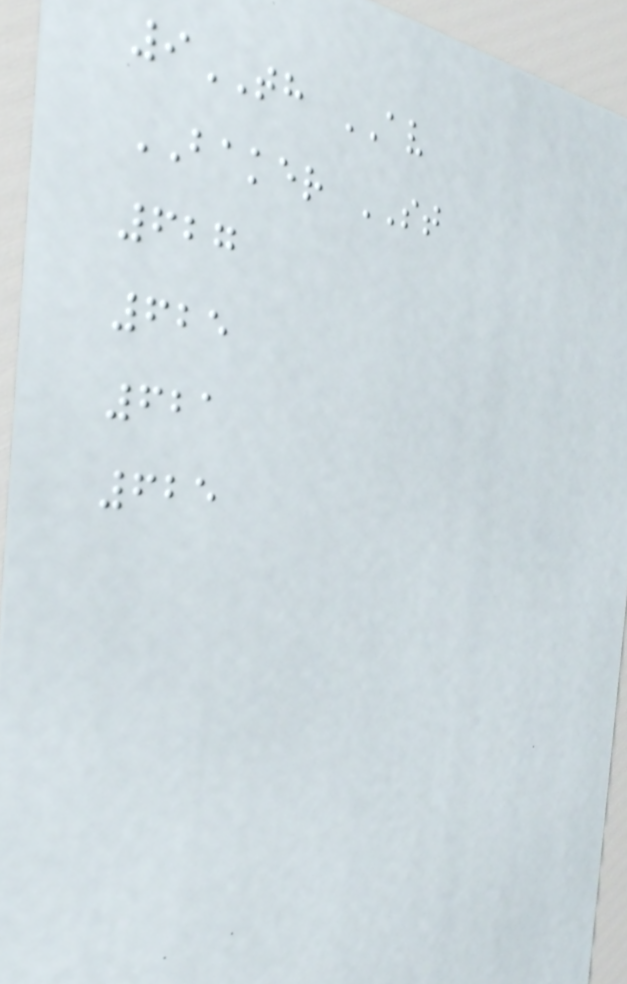9TH AV
BAKER ST
627
625
621
625
